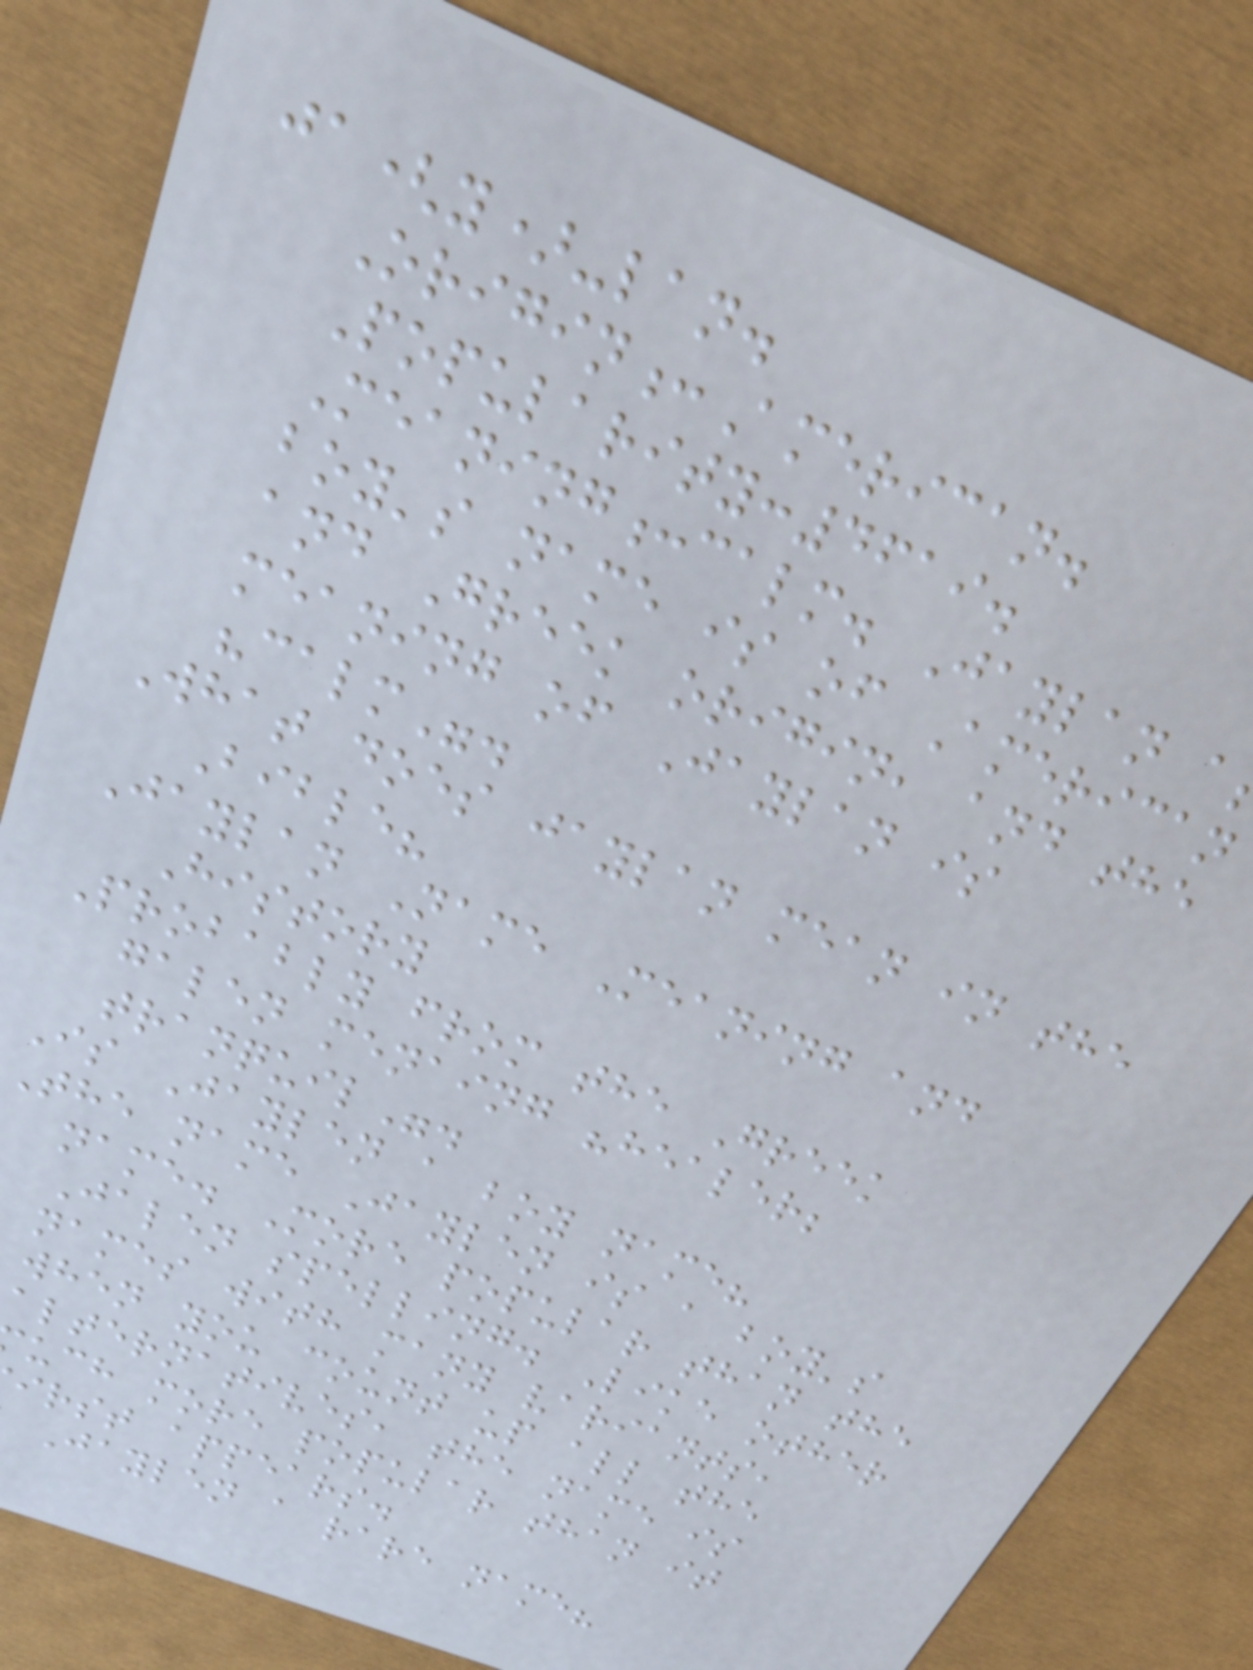ja(y)-lan.
Origin:American.
Popularity:4619.
Meaning:calm. Jaylan a
boy's name is of American
and Greek origin, and the
meaning of Jaylan is
"calm".
What does jaylan mean in the
Bible?
Jaylan Name Meaning and
History
Probably from the Greek
galen menaing "healer;
tranquil".
Is Jaylen a boy name?
The name Jaylen is a boy's
name. More popular than the
Jalen spelling. Like other
names with many variants,
when you count up all the
alternatives, the name is
uch more popular than it
irst appears.
Jaylen a rare name?
